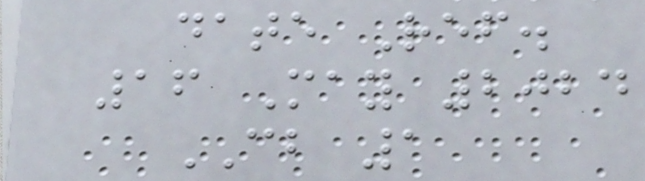date Ref.
16 May 2024
CB 1
